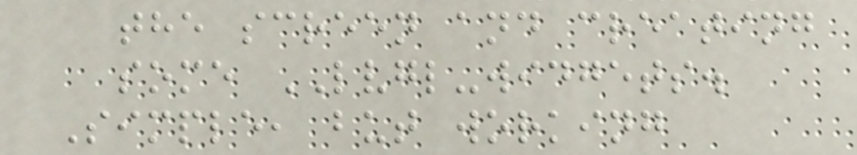the screen and creating
some LVGL-widgets.
Simple, but working
